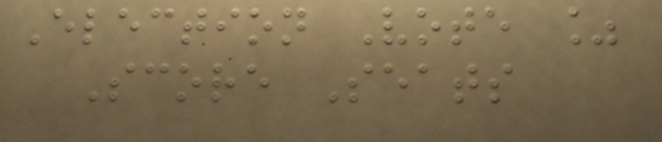Election Vote %
Score Seats
